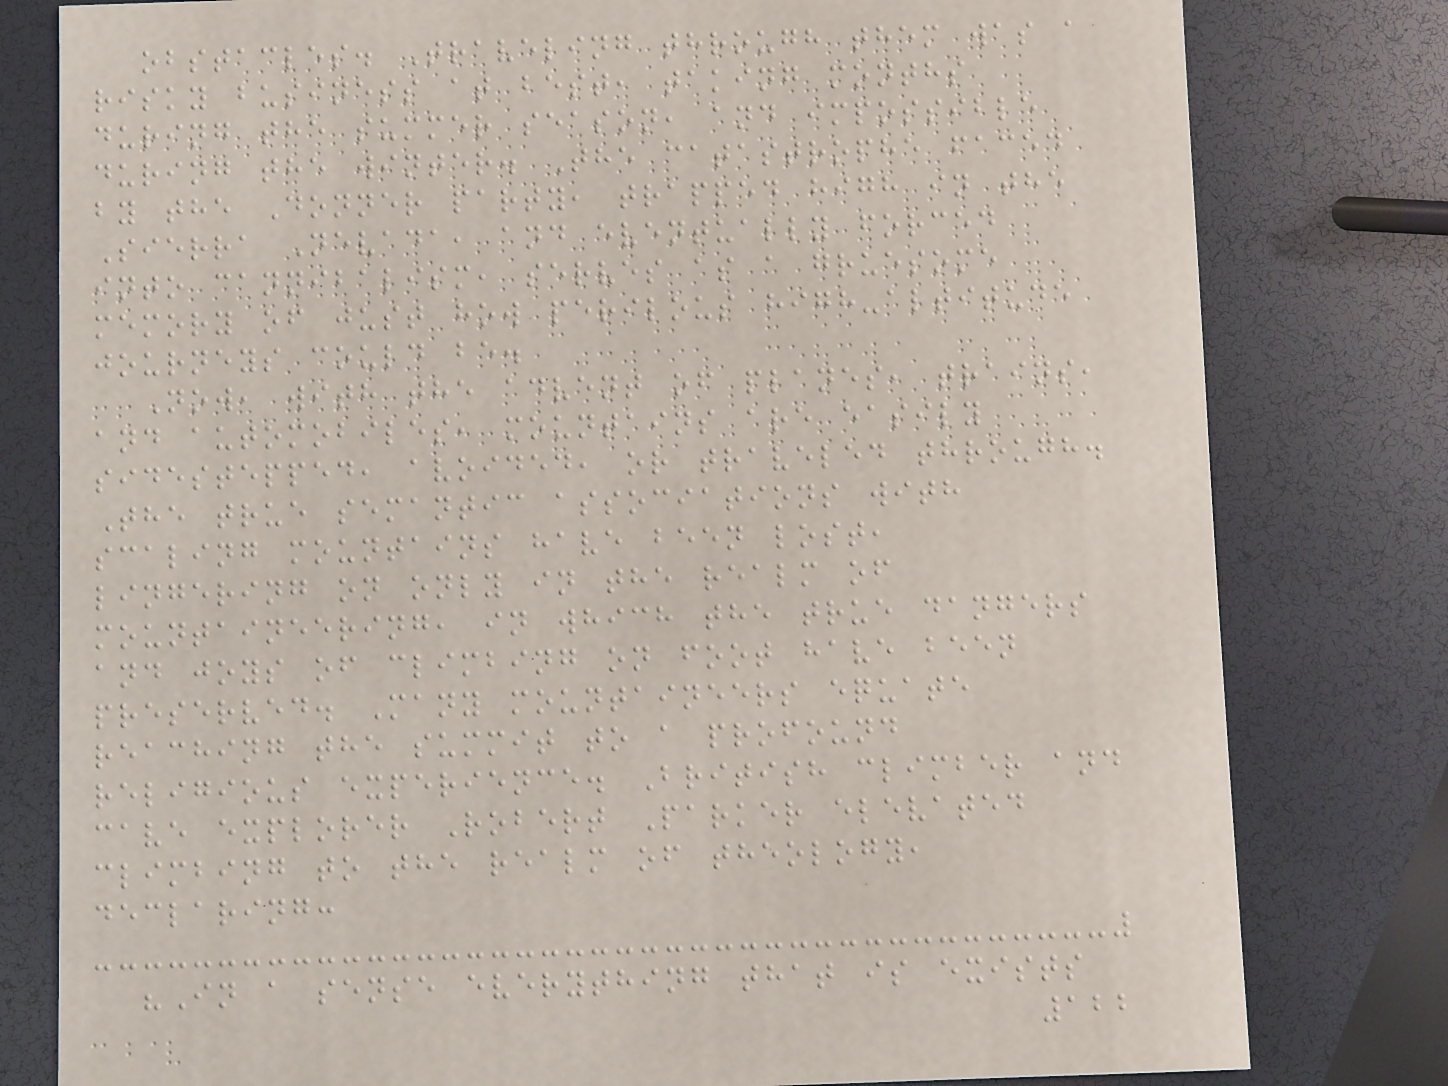obstacles. Traveling through them was a
risky business at best, taking months
during the summer season, and impossible
during the winter. The catastrophe faced
by the Donner party, trapped high in the
Sierra Nevada, and eventually forced
into cannibalism, serves as a gruesome
memory of just how perilous high-altitude
journeys could be.
Now, with the advent of planes, trains,
and automobiles, mountains are easily
sidestepped, avoided, or traveled through.
The true semantic associations with
scaling mountains have been lost,
lingering on only in the realm of
mountaineering, in which the true dangers
and joys of climbing on foot have been
preserved. Many mountaineers equate
reaching the summit to a profound
religious experience. British climber and
cave explorer Robert Parker elevated
climbing to the realm of theology,
declaring:
"In a sense everything that is exists
122
